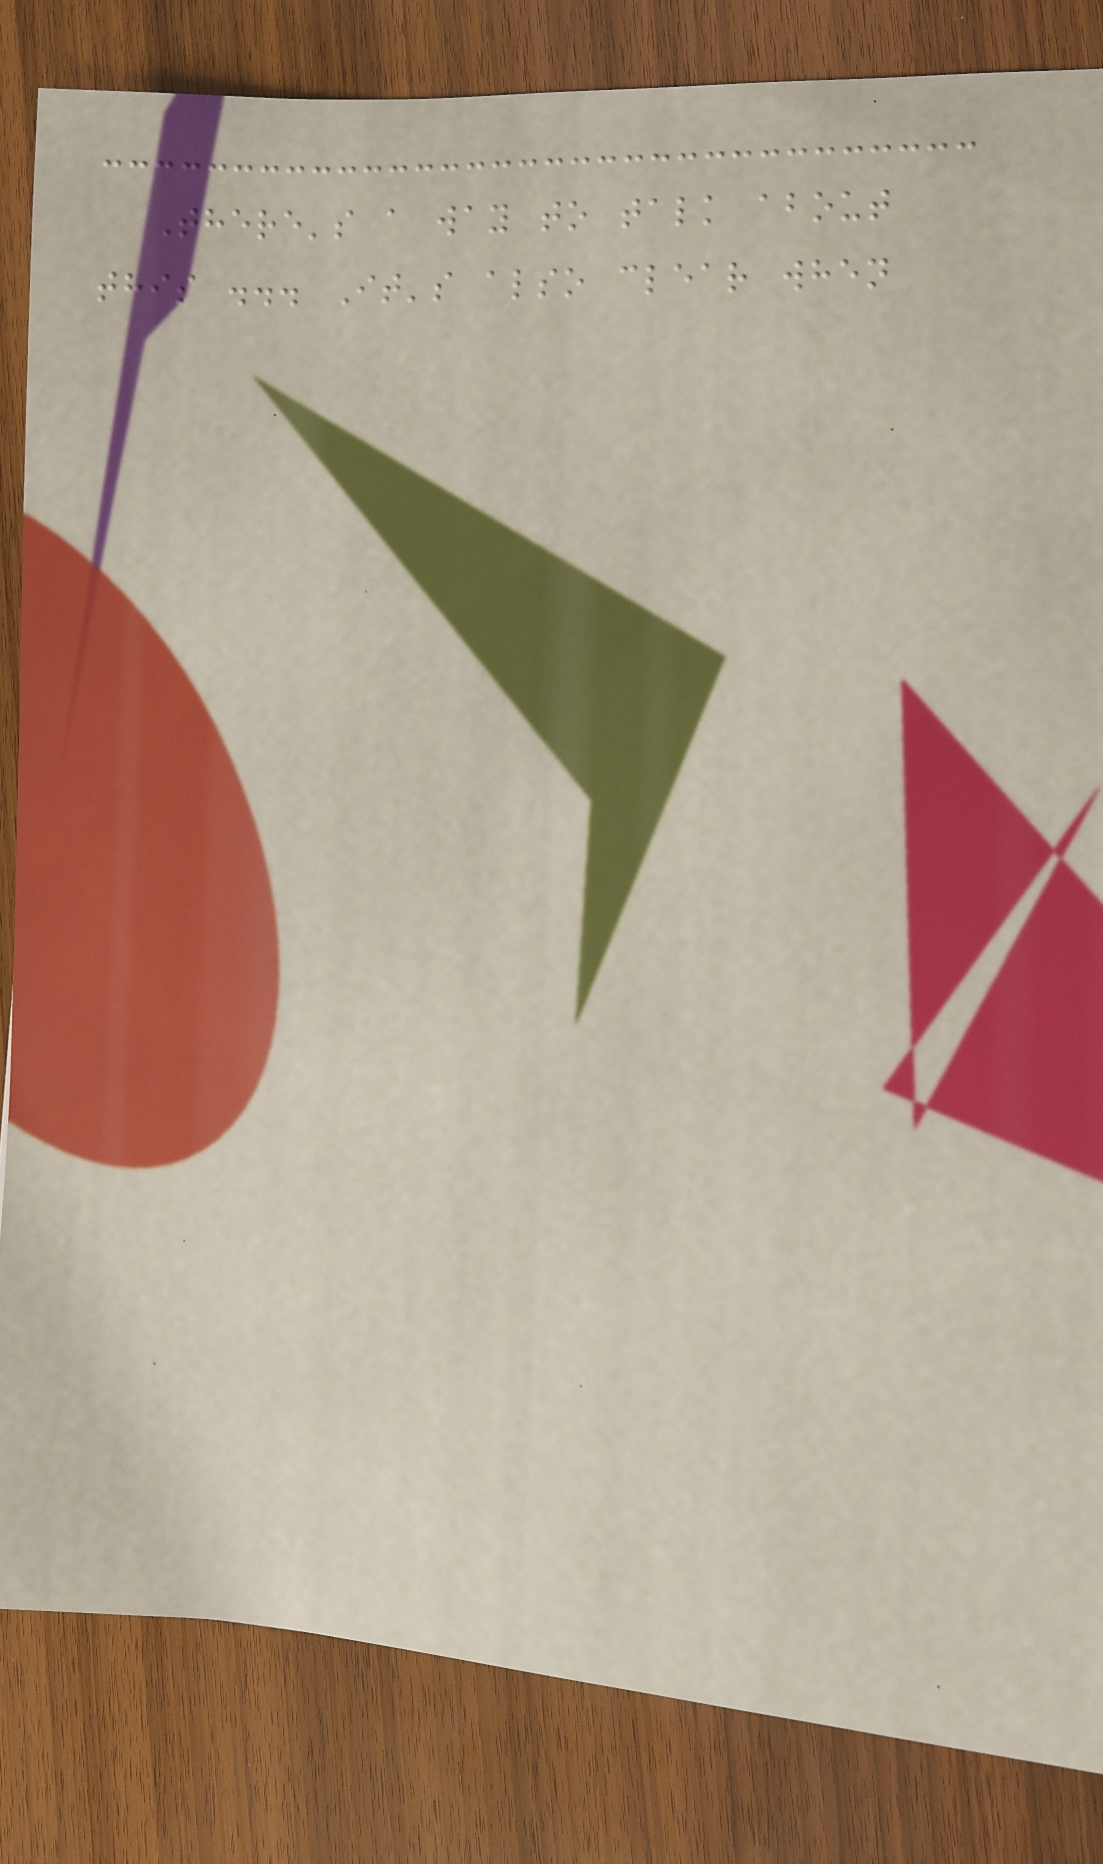There's a way to talk about
this ... It's also clear when
